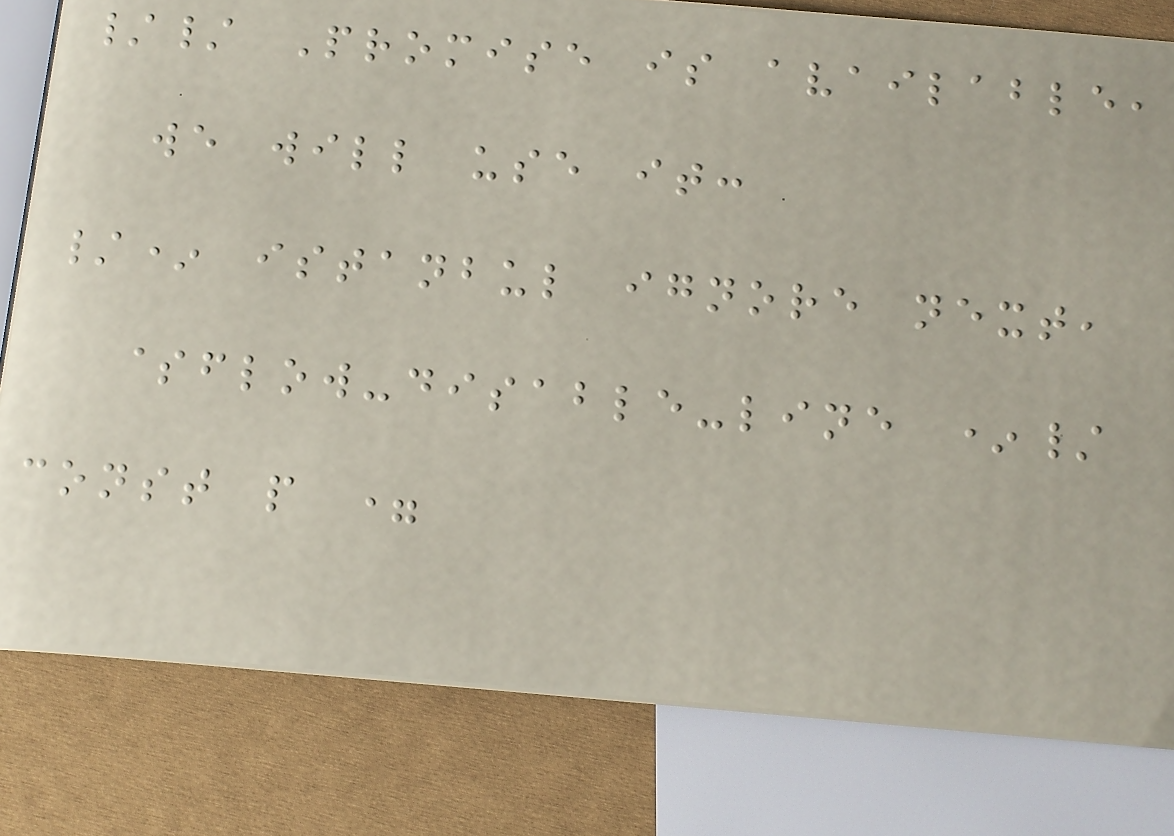// Promise is available,
we will use it:
/* istanbul ignore next,
$flow-disable-line */
const p =
